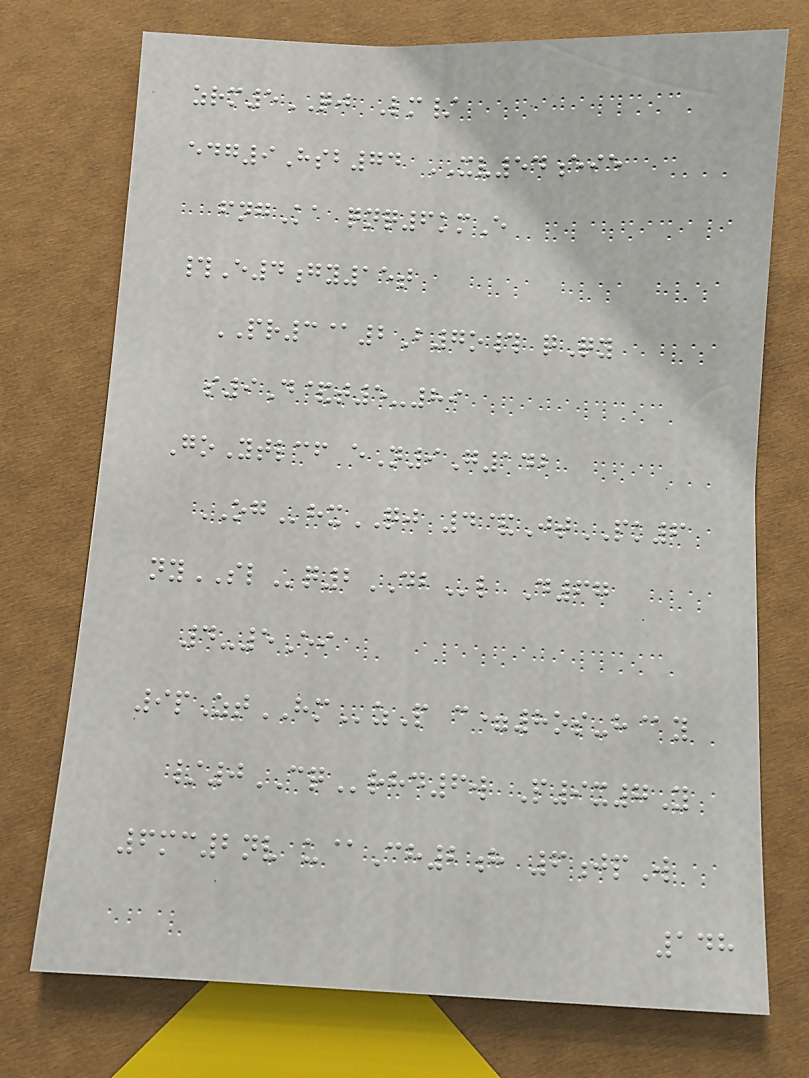zrm5QJ Lm/
edg9Hsb74 XV54eie
fngKa qnq6kmE
#E4gy15t
PR3@2B7o# qQy
s9D&t5-89
GoYtlcf eN9G142
OGhxQJ 4&JtPK6
nySLq2DBl D67
4-5Ei
9pZtHMzP c=8os-h@y
/0CQrhd6w P9x7Y
6mc2nv u@Ch2h 6jpW
148
